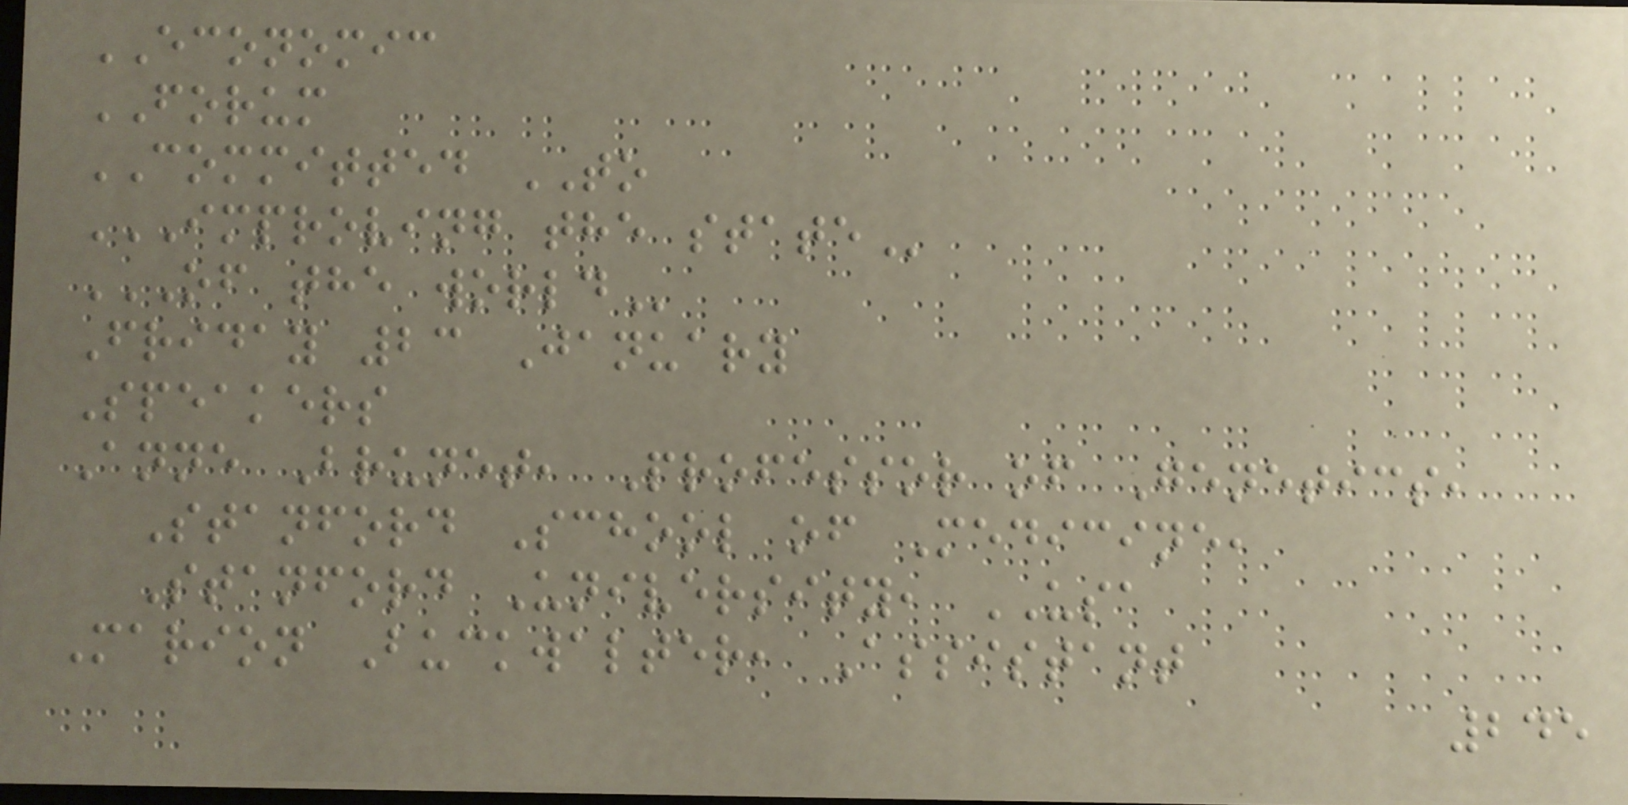ECONOMIC
FORUM
COMMITTED TO
IMPROVING THE STATE
OF THE WORLD
Friday 23 January
Speakers
Anne Brunet, Professor of Genetics,
Stanford School of Medicine,
Stanford University, USA
Marion Buckwalter, Assistant
245
